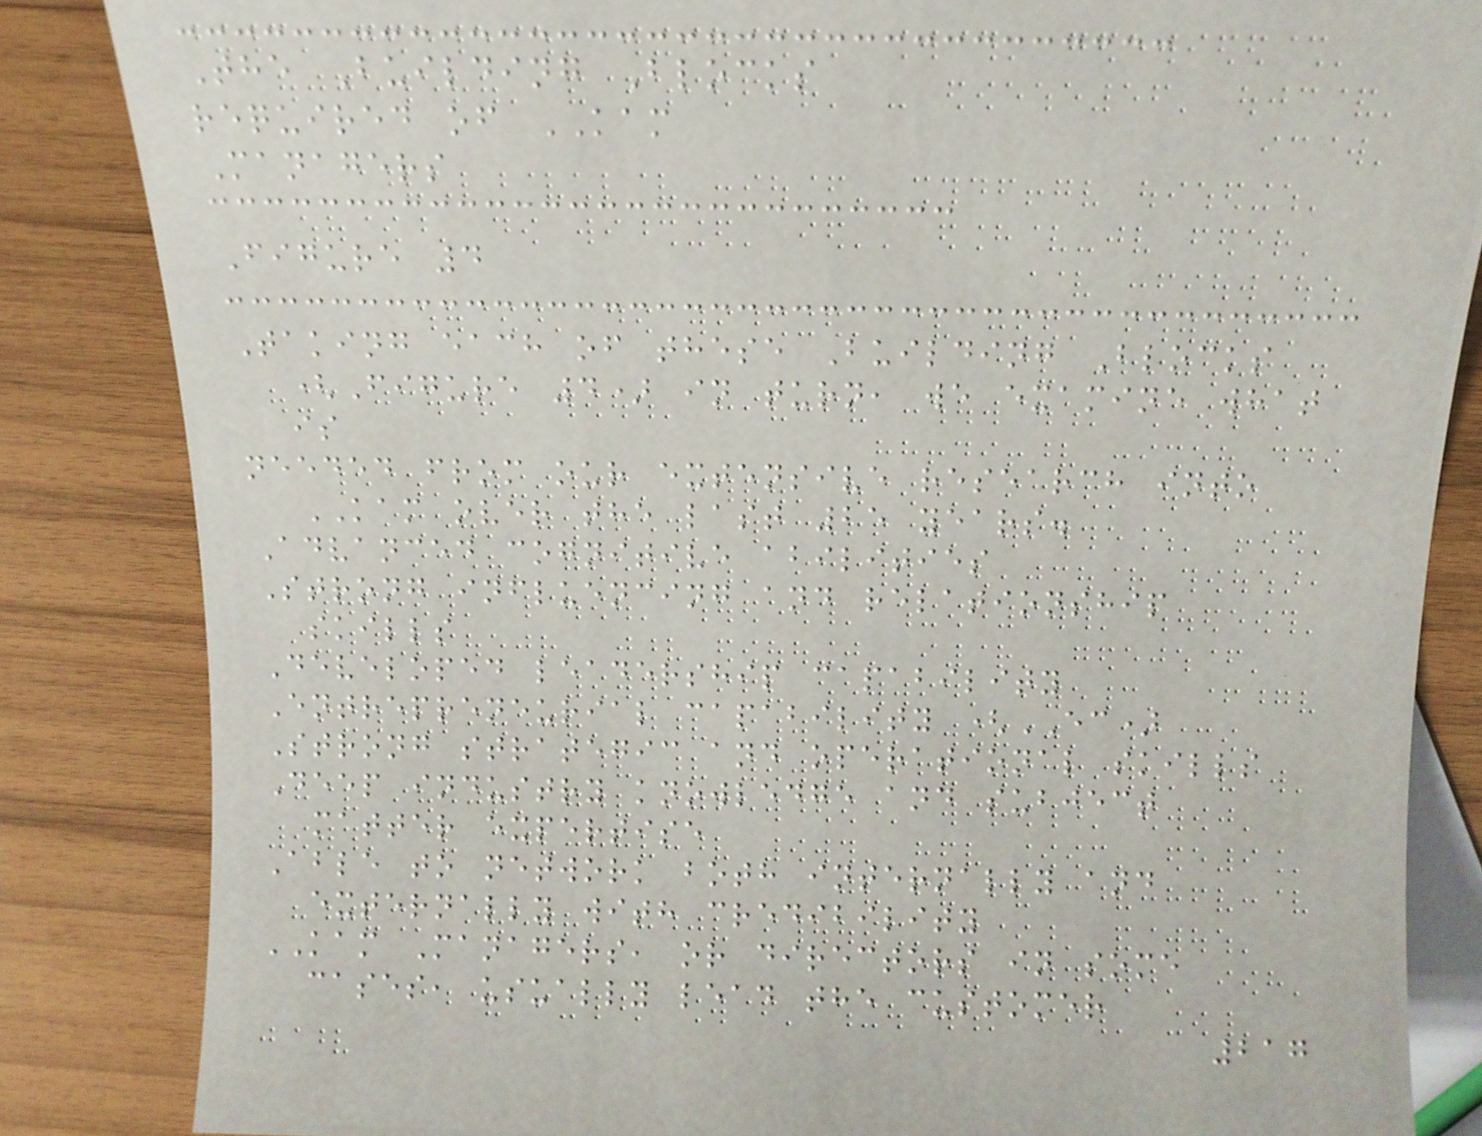The Building Blocks
required of KAM
Managers
Figure 4
Taking each of these Building Blocks
(Figure 4) in turn, we examine what
is
needed from our extensive research into
KAM over the last 25 years.
Advanced cognitive abilities
Strong influencing and relationship
skills
Developed leadership capability
Entrepreneurial capability (EC)
Strong strategic and operational skills
Deep industry knowledge and subject
matter expertise
Able to network both internally and
externally with credibility
KAM Managers, or directors in some
cases, usually lead the customer
217
